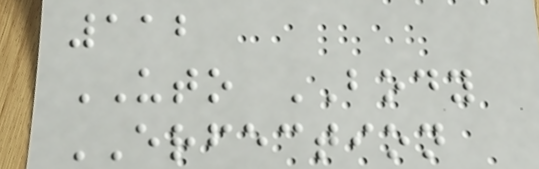112
UTO BODY
ERFECTION
